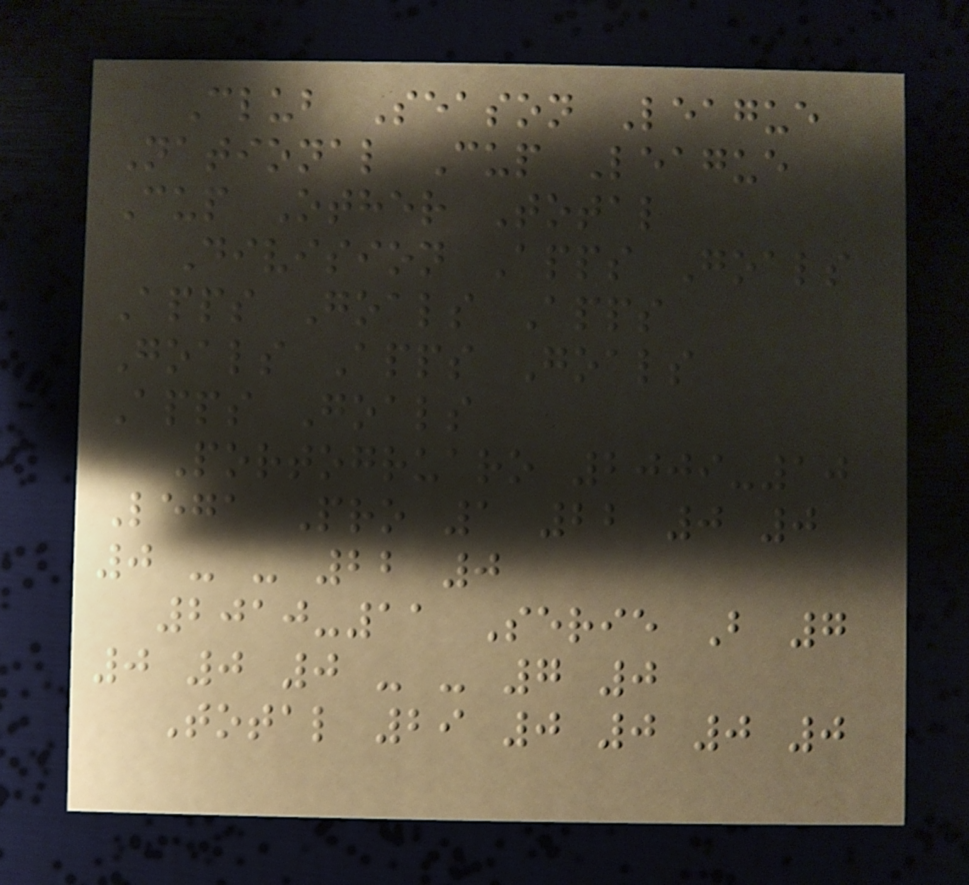Club Season League
National Cup League
Cup Other Total
Division Apps Goals
Apps Goals Apps
Goals Apps Goals
Apps Goals
Portogruaro 2009-10
Lega Pro 1 22 0 0
0 - - 22 0
2010-11 Serie B 7
0 0 0 - - 7 0
Total 29 0 0 0 0
